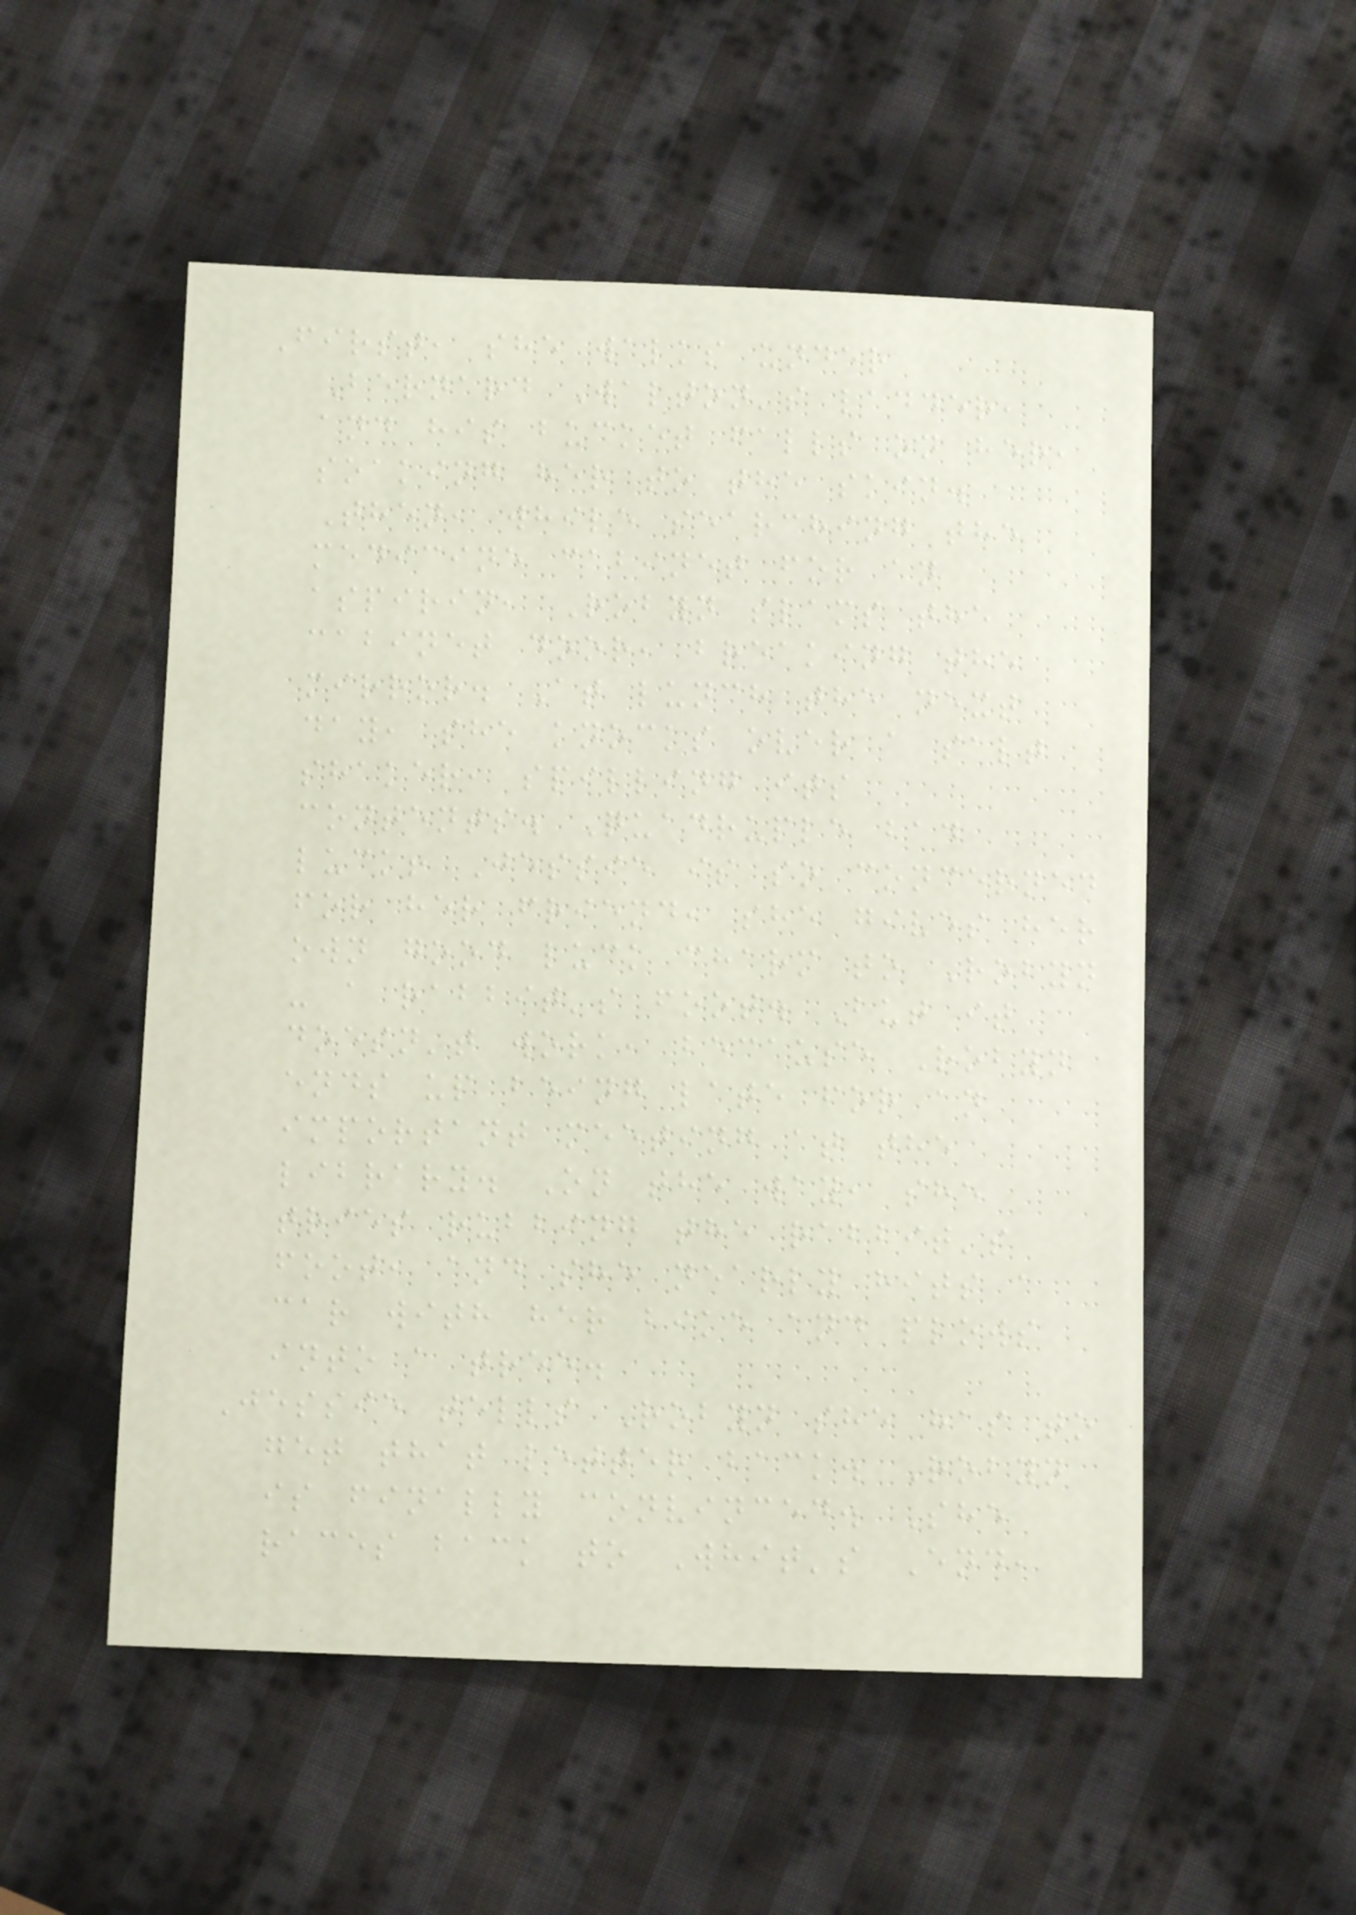First, she walks under
Bernard Walton's ladder,
and his bucket falls on her,
soaking her to the skin.
Then, while searching the
medicine cabinet for an
aspirin, Robyn slams the
cabinet door, breaking the
mirror. At lunch the next
day, she knocks over a salt
shaker, spilling its
contents. Quadruple bad
luck! Jessie is so concerned
for her friend, she gives her
own good luck charm to Robyn
- a rabbit's foot. But it
doesn't work, because Robyn
ends up being late for an
important meeting at the
library. On the way, she
tries rubbing the rabbit's
foot, and she nearly hits a
car with her bike and plows
into a tree.
Jessie tells Robyn she has to
get that letter back. Robyn
is finally convinced. She
races back to Whit's End,
